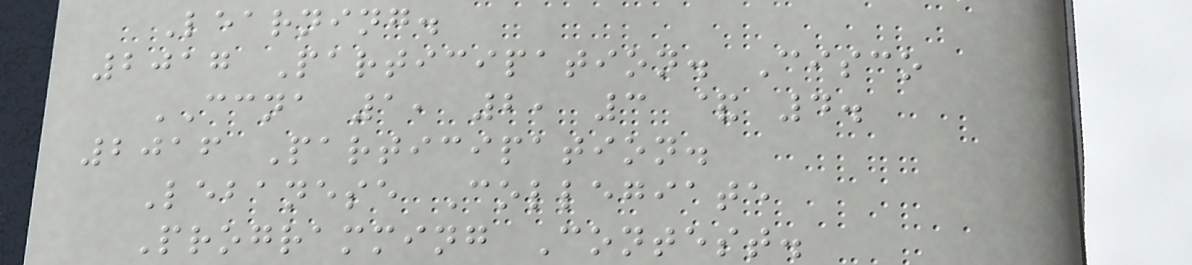Learning.
2017 Participation. Cisco
CCNA 1, 2, 3 & 4.
2016 Participation.
Lebanese Collegiate
Programming Contest.
